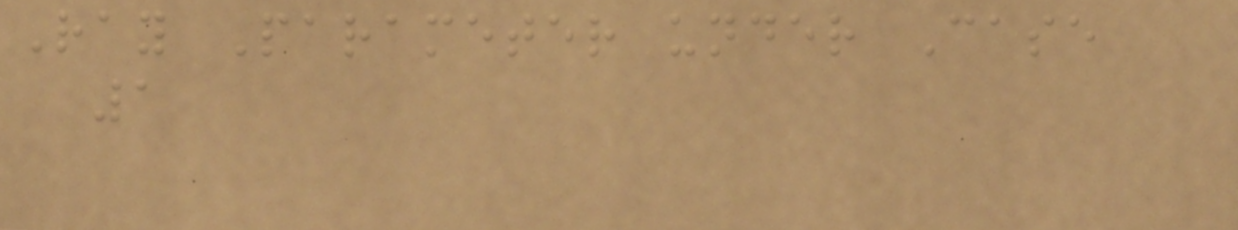Ray Parameter under Case
1
